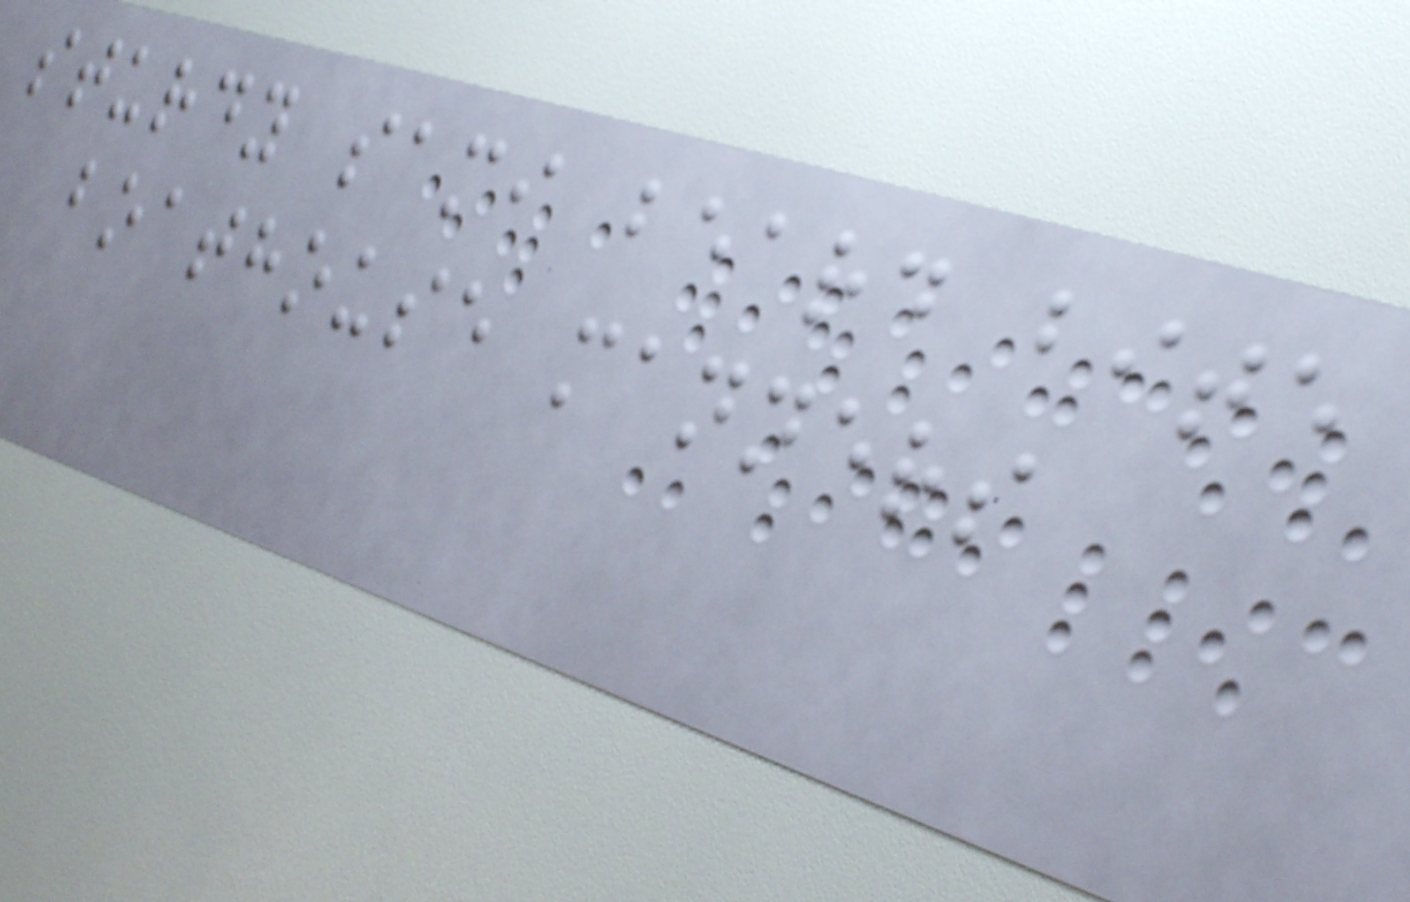sturdy sami beard bite
boathouse manners
